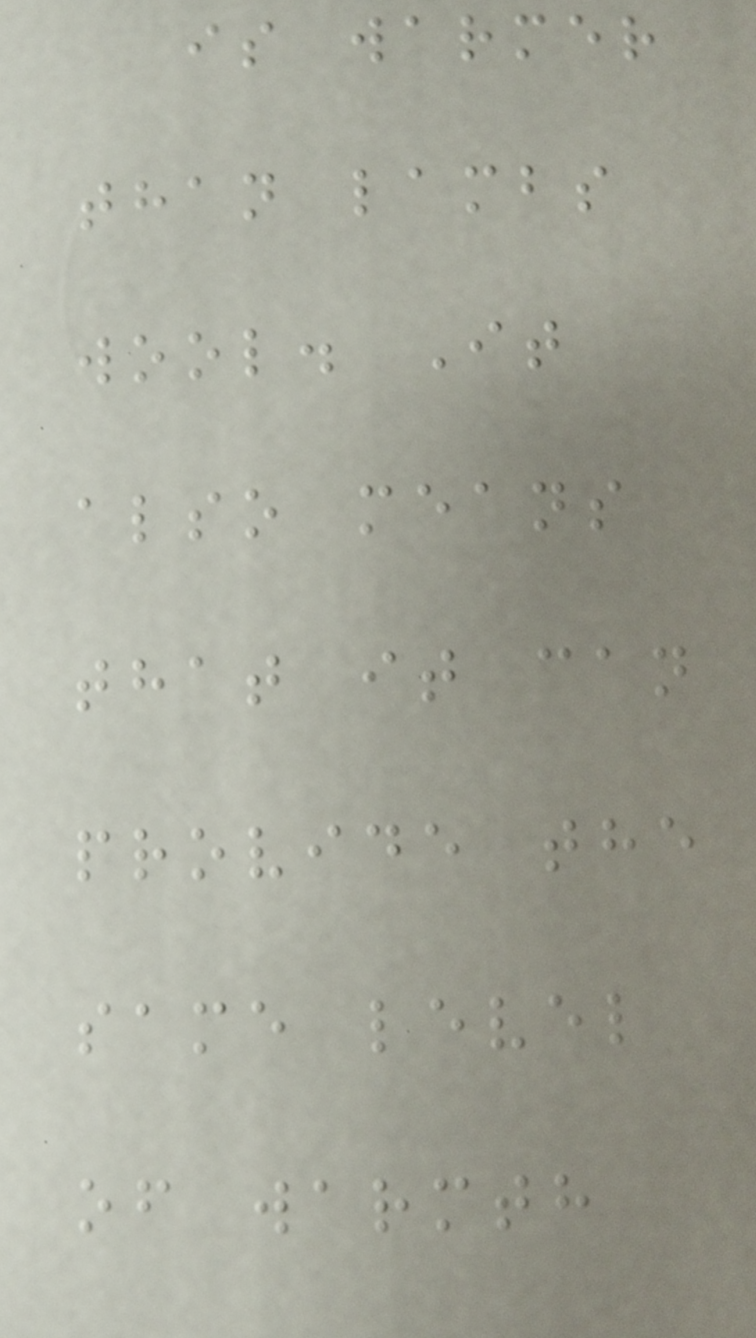is warmer
than lambs
wool. It
also means
that it can
provide the
same level
of warmth
